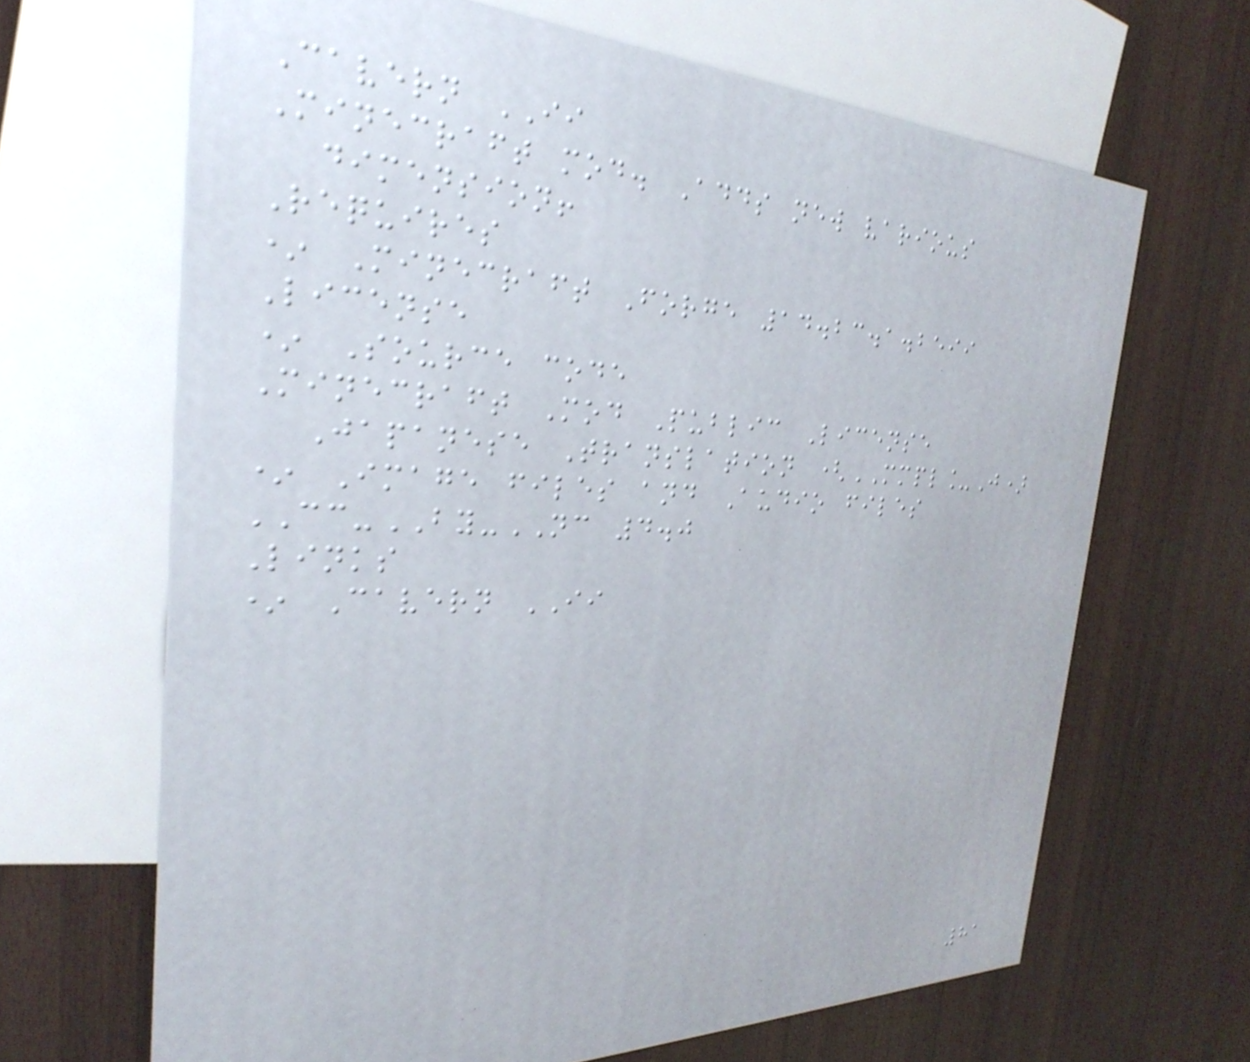Cavern II
Minecraft mod. Adds new various
dimension!
Requires
* Minecraft Forge 14.23.1.2599
License
* Source code
Minecraft Mod Public License
Japanese Translation (MMPL_J)
* Image files and Audio files
CC-BY-NC 4.0
Links
* Cavern II
81
